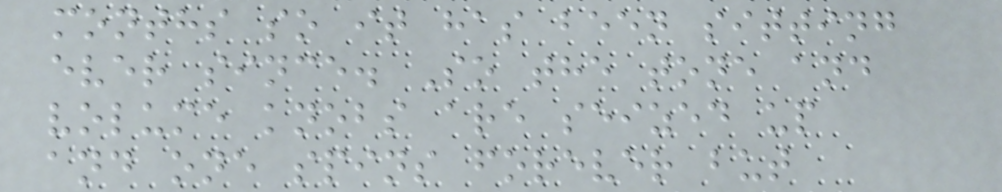months so it has been sitting
ever since. So the tone and
volume knobs are seized up
and one spins forever but
